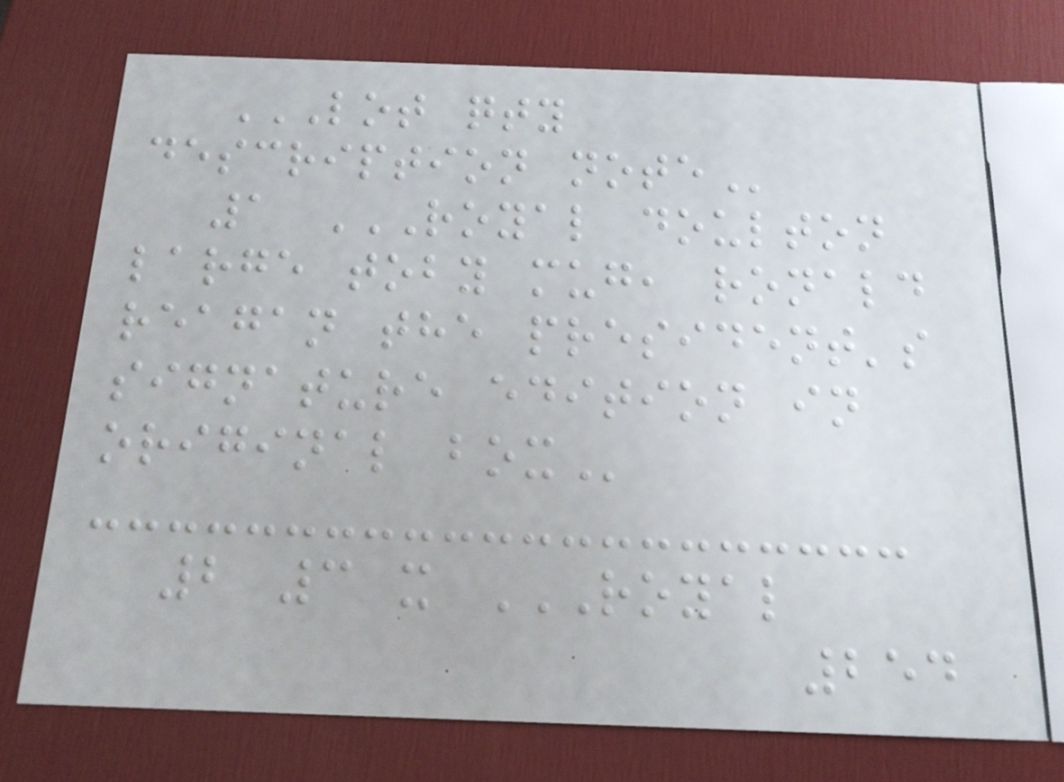LOT QTY
DESCRIPTION NOTE
1 ROYAL DOULTON
LARGE TOBY MUG, RONALD
REAGAN THE PRESIDENT'S
SIGNATURE EDITION IN
ORIGINAL BOX
2 3 x ROYAL
254
